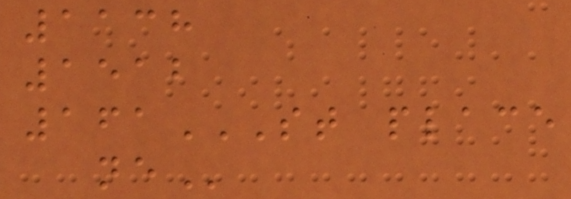1138
1512
161ST PLACE
NE
